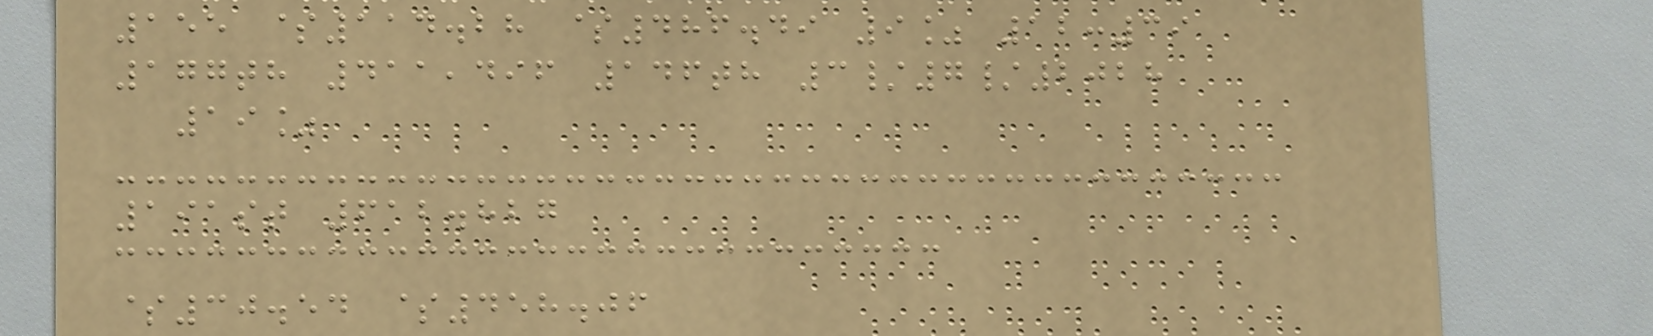155 $114.28 $486.49 9% 12:39
177th 411,496 146th 3/7/2028
19%
191st 612.827
$30.54 $458.06
